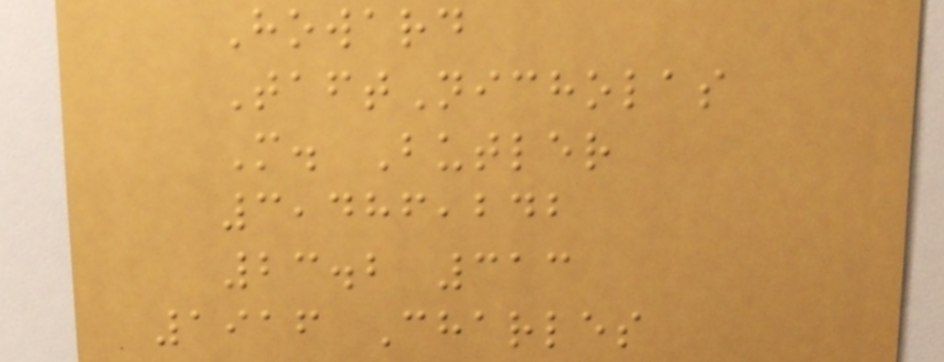Howard
TaftNicholas
M. Butler
3,486,242
23.2 313
1916 Charles
